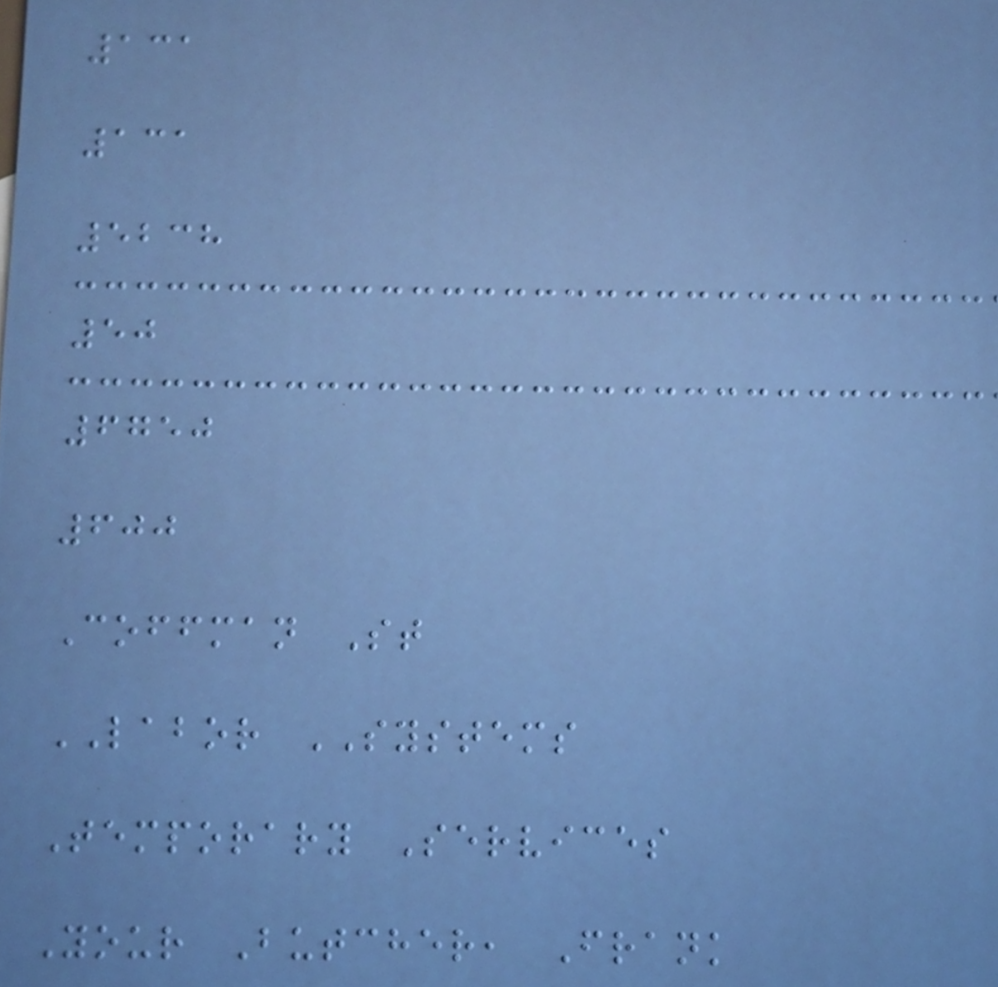131
131
5238
50
6750
600
Coffman St
LABOR SYSTEMS
Temporary Services
Your Butcher, Frank
